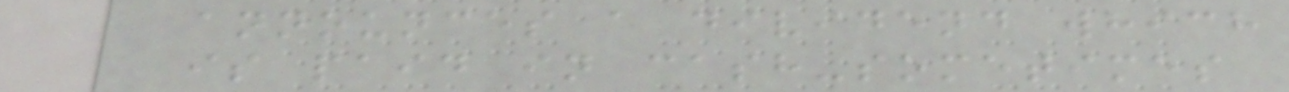announces a dividend which
is paid in cash-sometimes
